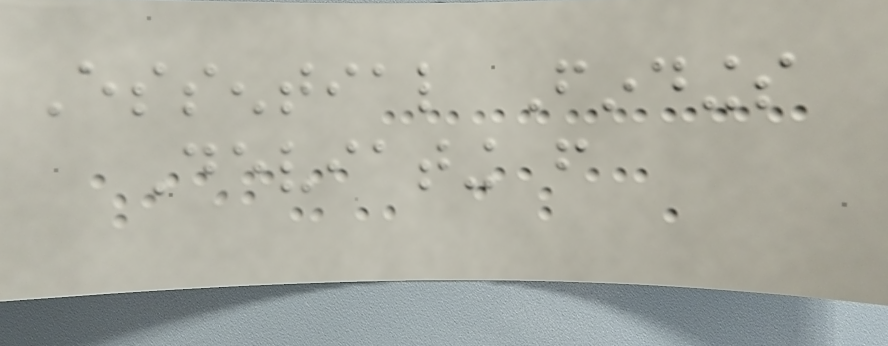Essential Findings
Deviating from
